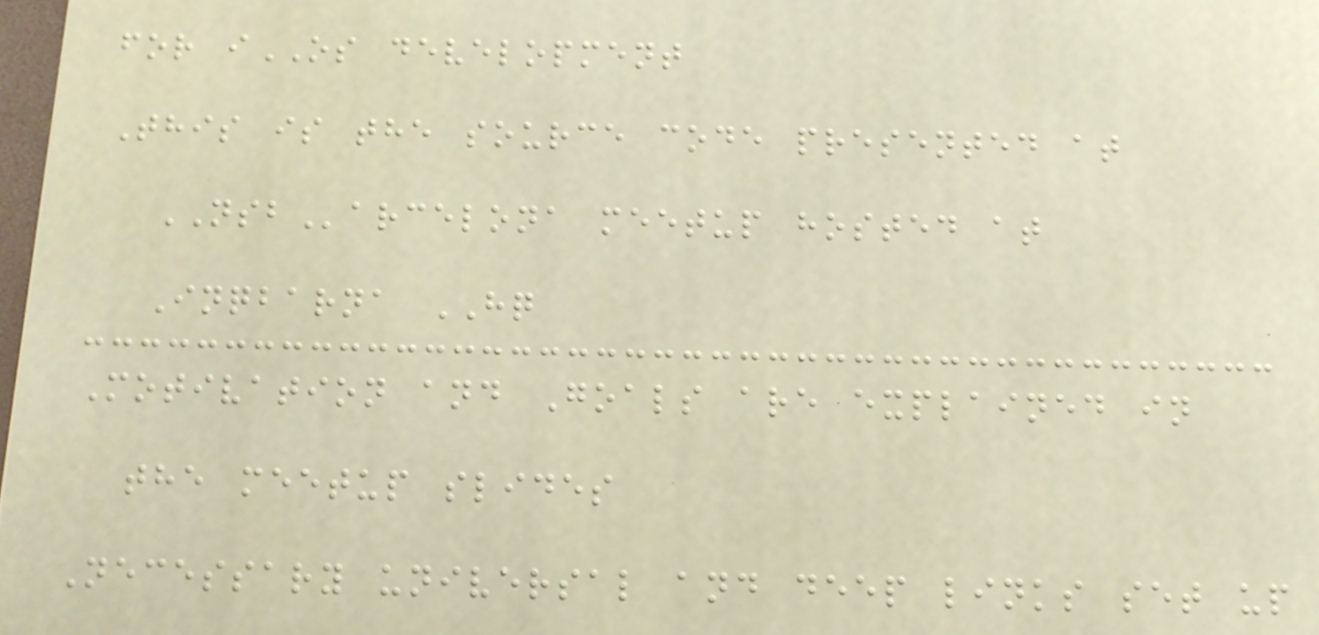for iOS development
This is the source code presented at
NSBarcelona meetup hosted at
Inqbarna HQ
Motivation and Goals are explained in
the meetup slides
Necessary universal and deep links set up
